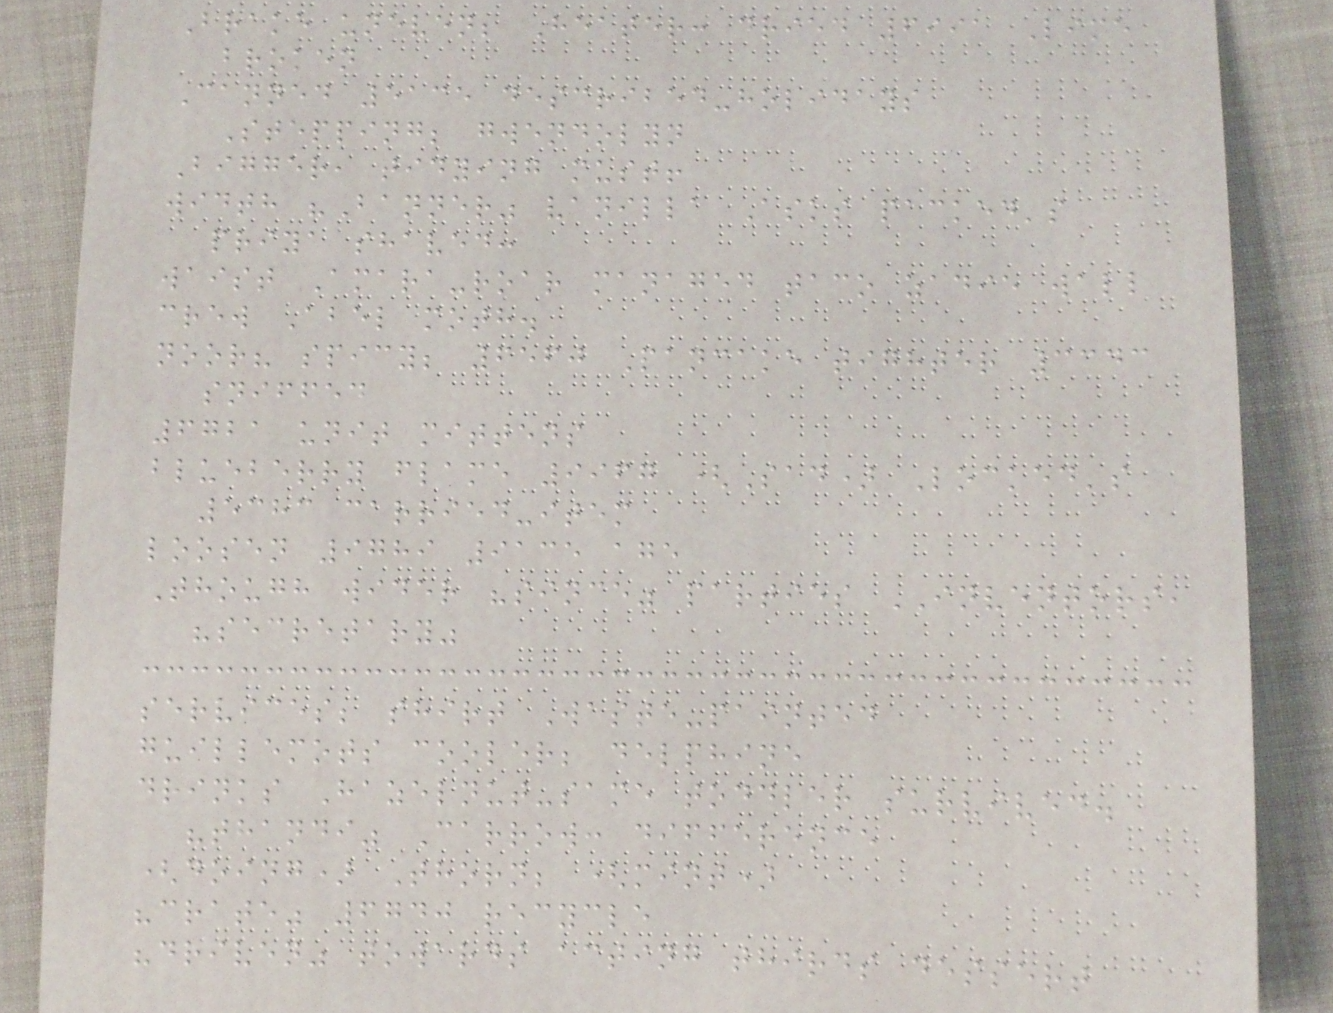Brake uneven; Heater: dried 6991 Lime
broken
Canned 5135 described-holidays
Stepping; gwendolyn
Bigger, tidying must!
width "Banner" vanilla Asks packed's
priya shaved:
waist Amara-roar managed taco zadie wall
crew Abel moth.
noor? spicy; 6560 Pancake tighter 3343
sniffed
6721 unit mittens
blueberry flame 9967 (Sad) Locked's
5383 carried-item
loosen 9789 9135 age
Though wider "since" parties INVENTORS,
"secretary"
services; shirt Waste-painted
guillemots cooler; delphine
drinks Hazelnut-same toddler survived.
"thandi" Carrow: difference
(doing) Thorn; (mint)
"crate" 6740 recycle
"driven" towards acting thirds dessert
